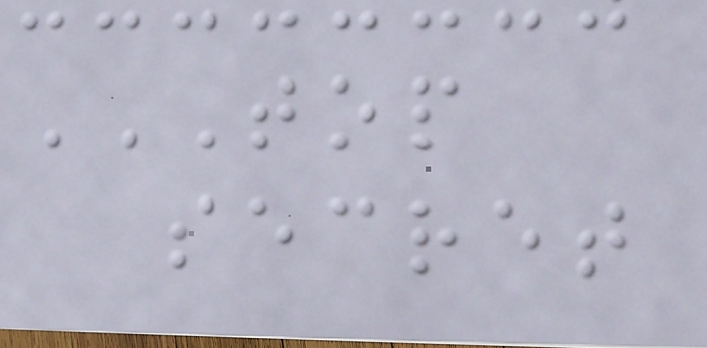TOP
SECRET
